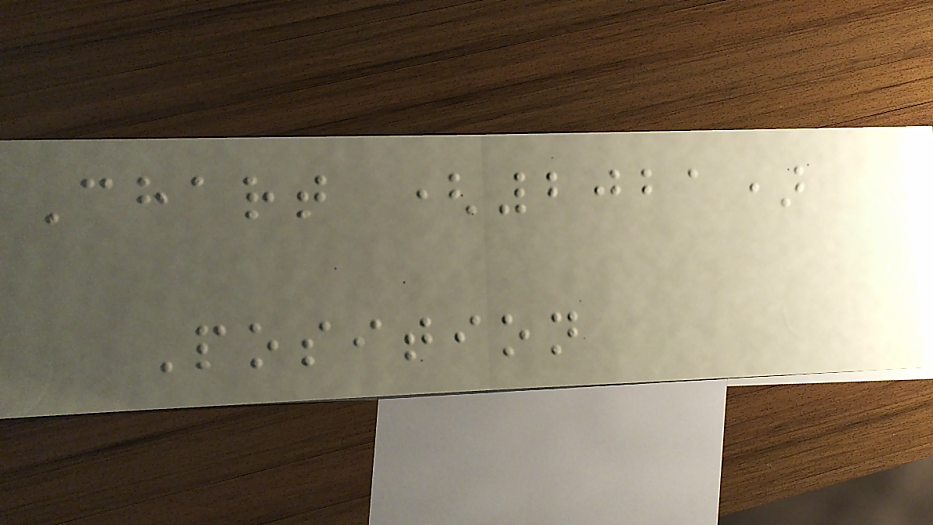Chart (2021)
Position
